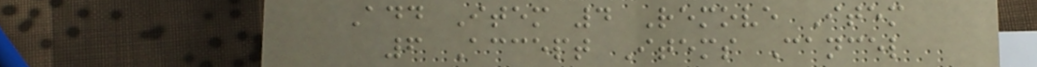Add Item 4 Remove Item
6 Accept Items Cancel
